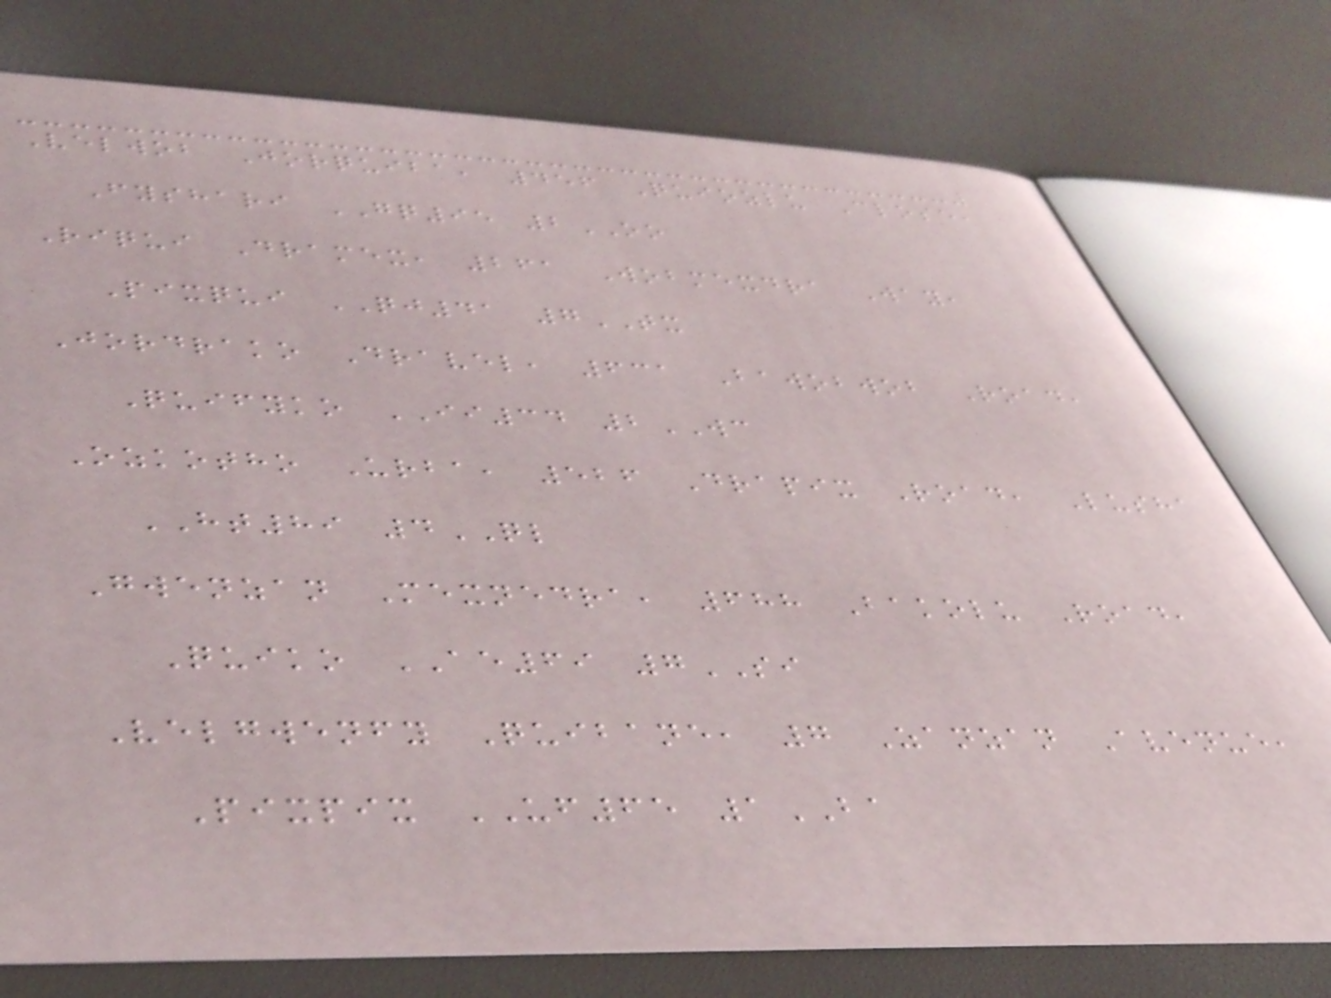Velwob Jorquiba, 456 Quiozlu Close,
Fyshari GQ95 2OO
Riqui Dramex, 261 Wobmexdra Way,
Pixqui QJ41 7TX
Jordrako Dravel, 631 Bawobwob Road,
Quifyko II34 2WC
Ozkotho Urba, 526 Drapix Road, Lusha
HT89 4QL
Gwenzan Mexnedra, 688 Bakolu Road,
Quiko AE69 7SI
Velgwenfy Quibane, 7 Zanzan Avenue,
Pixpix UF65 1BA
